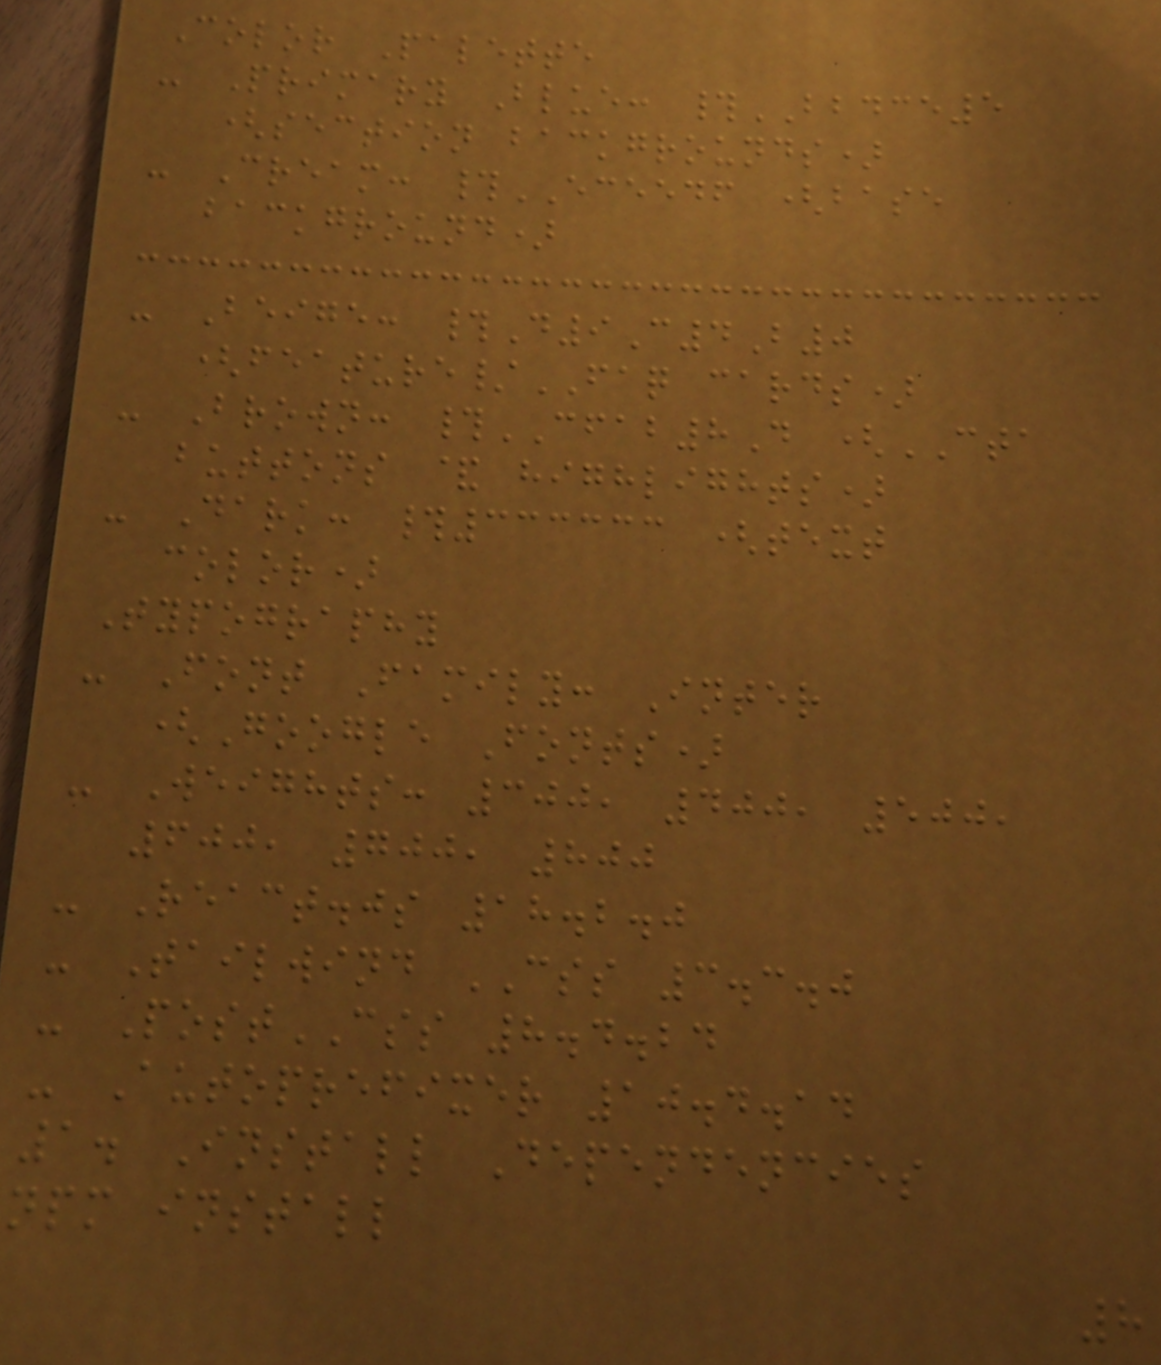Color Palette
- Primary Blue: #BBDCE5
(section backgrounds)
- Cream: #ECEEDF (base
background)
- Beige: #D9C4B0
(feature/FAQ cards)
- Brown: #CFAB8D (CTA
buttons & highlights)
- Dark: #333333 (text
color)
Typography
- Font Family: Inter
(Google Fonts)
- Weights: 300, 400, 500,
600, 700, 800
- React.js 18.2.0
- Tailwind CSS 3.3.0
- PostCSS 8.4.24
- Autoprefixer 10.4.14
1. Install Dependencies
npm install
8
